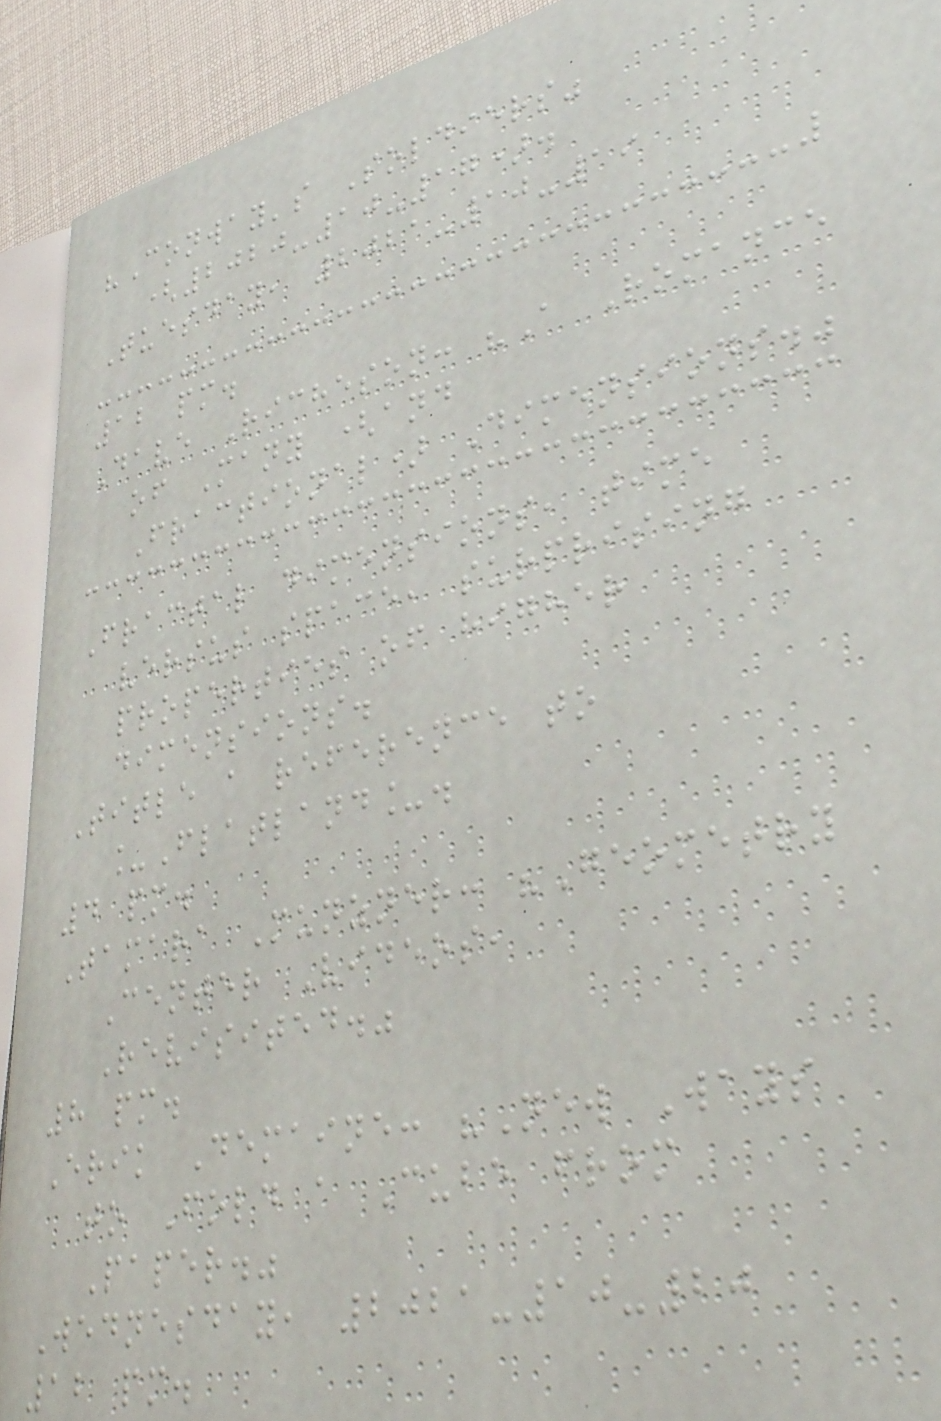"Conway's Soldiers"
(2020-10-17).
Tuesday, 2021-10-19
12 pm.
Dave Richeson: "A Romance
of Many (and
Fractional) Dimensions."
Fractal dimensions, time
versus space, surprising
properties of higher
dimensions.
Title a reference to
_Flatland_.
4 pm.
Tamara Munzner: "Geometry
Center Videos,
Revisited."
8 pm.
Erik Demaine: "New Ways
to Fold a Cube from
Paper."
Wednesday, 2021-10-20
12 pm.
